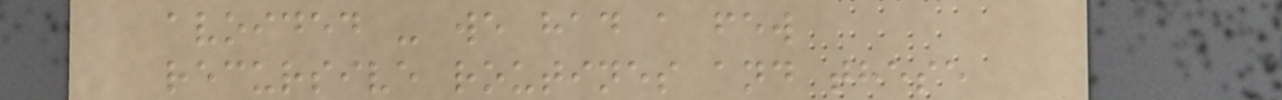avoided - we had a few
recursive routines and these
